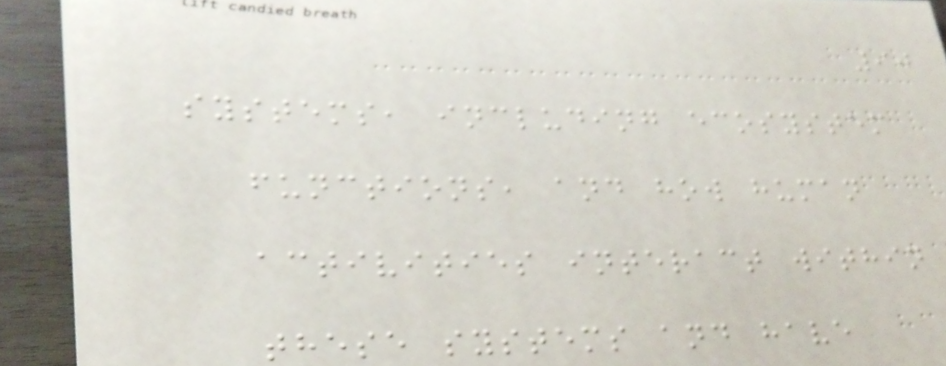90
systems, including ecosystem
functions, and how human
activities interact within
these systems and have
